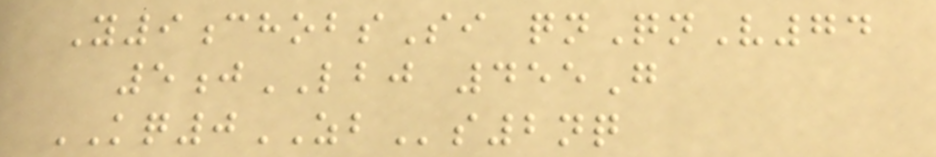Y9chobsSi qnQnV74
5jLBJ 455G
KQ0ZBs2nq
